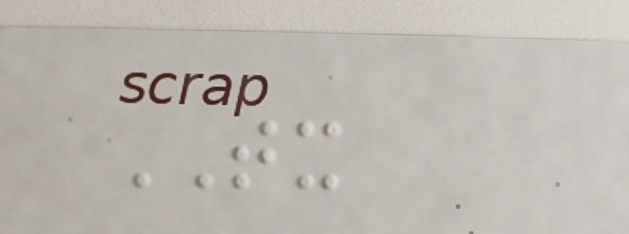TX
